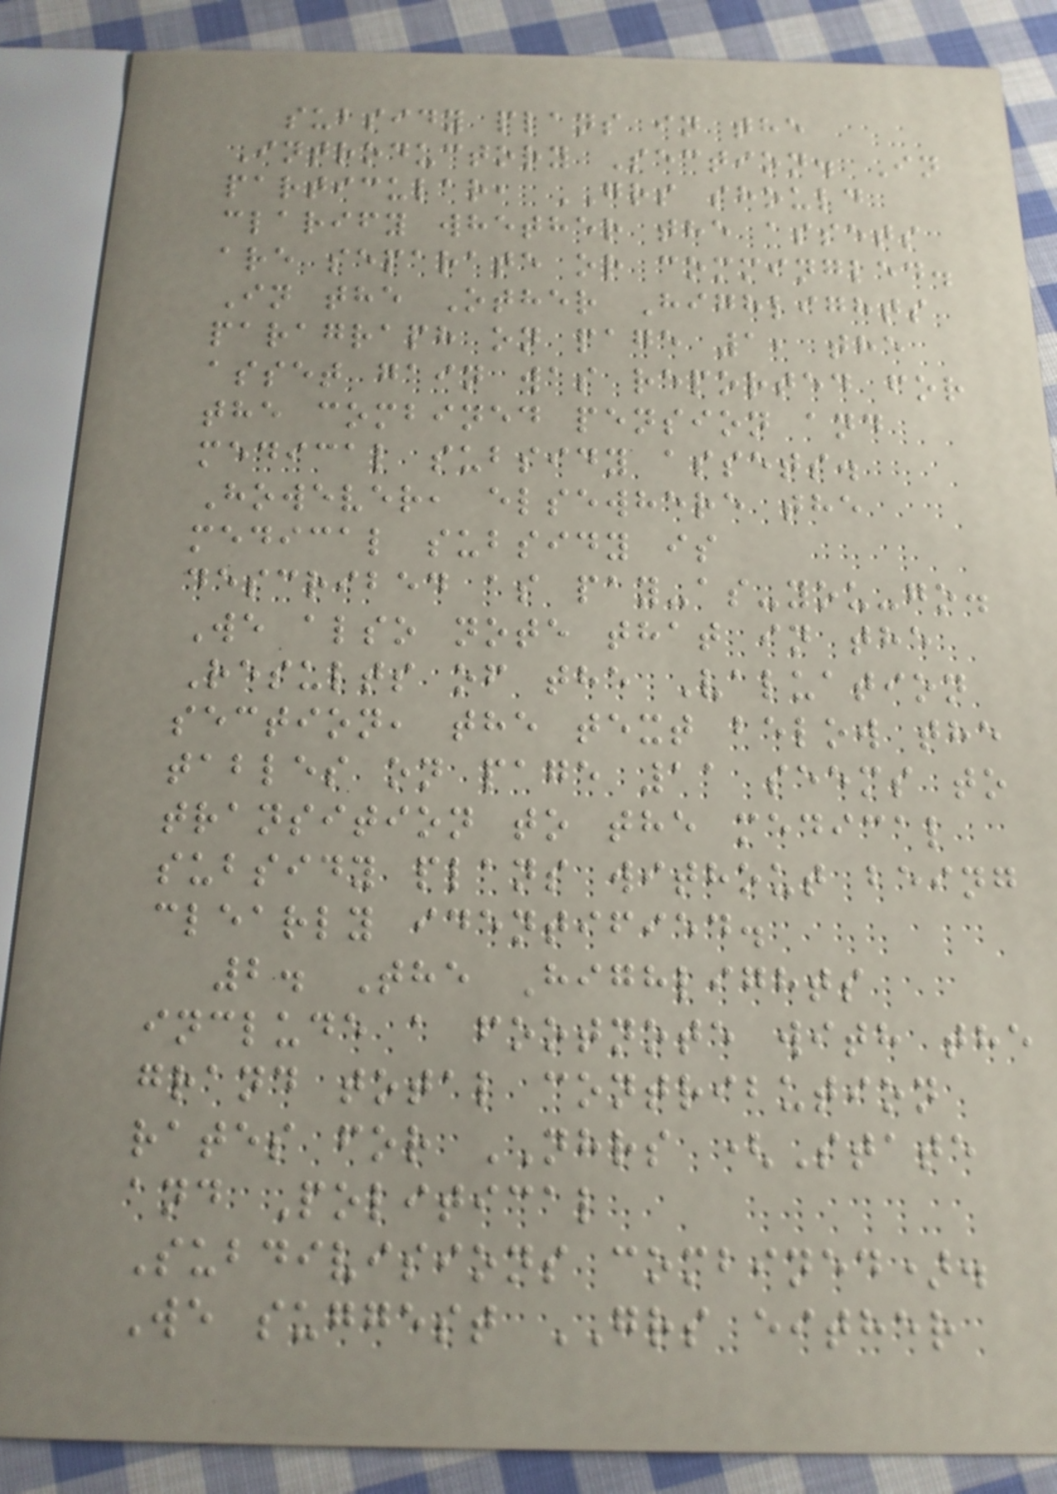subsidy plans in the
Introductory Section. In
particular, GRS should
clarify whether the assets
are separate or commingled.
In the Other Highlights
paragraph on page 1, the
asset gain was reported for
the combined pension and
medical subsidy assets.
However, elsewhere the
medical subsidy is
described as pay-as-you-go.
We also note that in the
Results of the Valuation
section, the text below the
tables on page 11 seems to
transition to the medical
subsidy plans without being
clearly identified.
2. The Highlights
include a footnote with the
grand total contribution
rates for NHRS (State
and Political
Subdivisions combined).
We suggest GRS either
